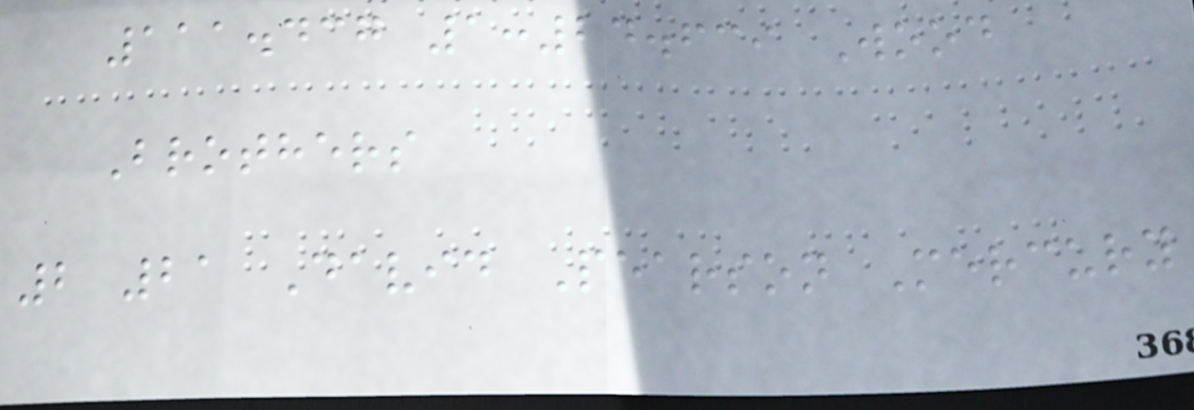111.437 1:24.639 Wood
Brothers
2 21 David Pearson Mercury
